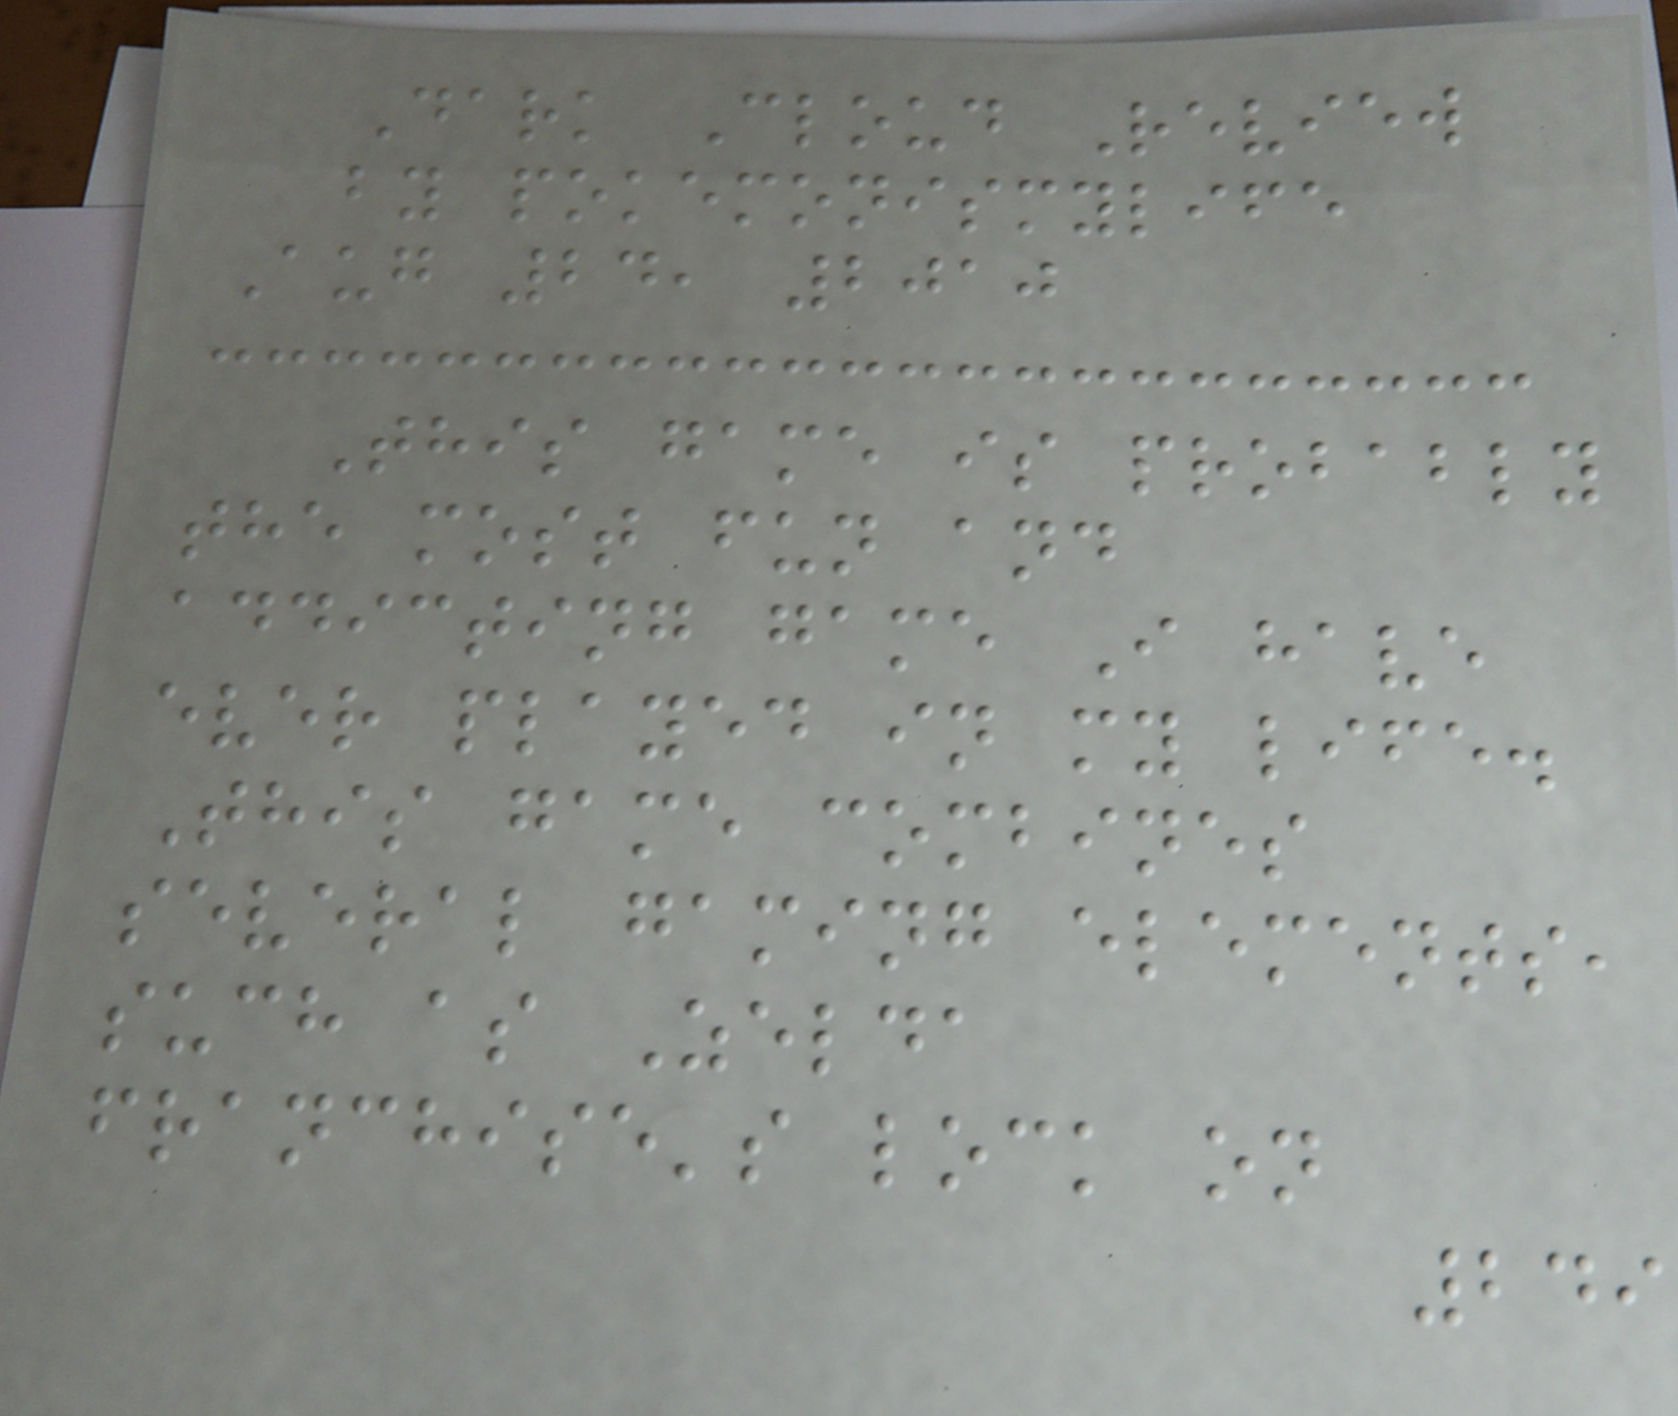Dark Cloud Review
by pokemonismylife
Aug 24, 2010
This game is probably
the most fun and
addicting game I have
ever played in my life.
This game combines
several gaming elements,
such as Zelda
franchise's lock on
249
